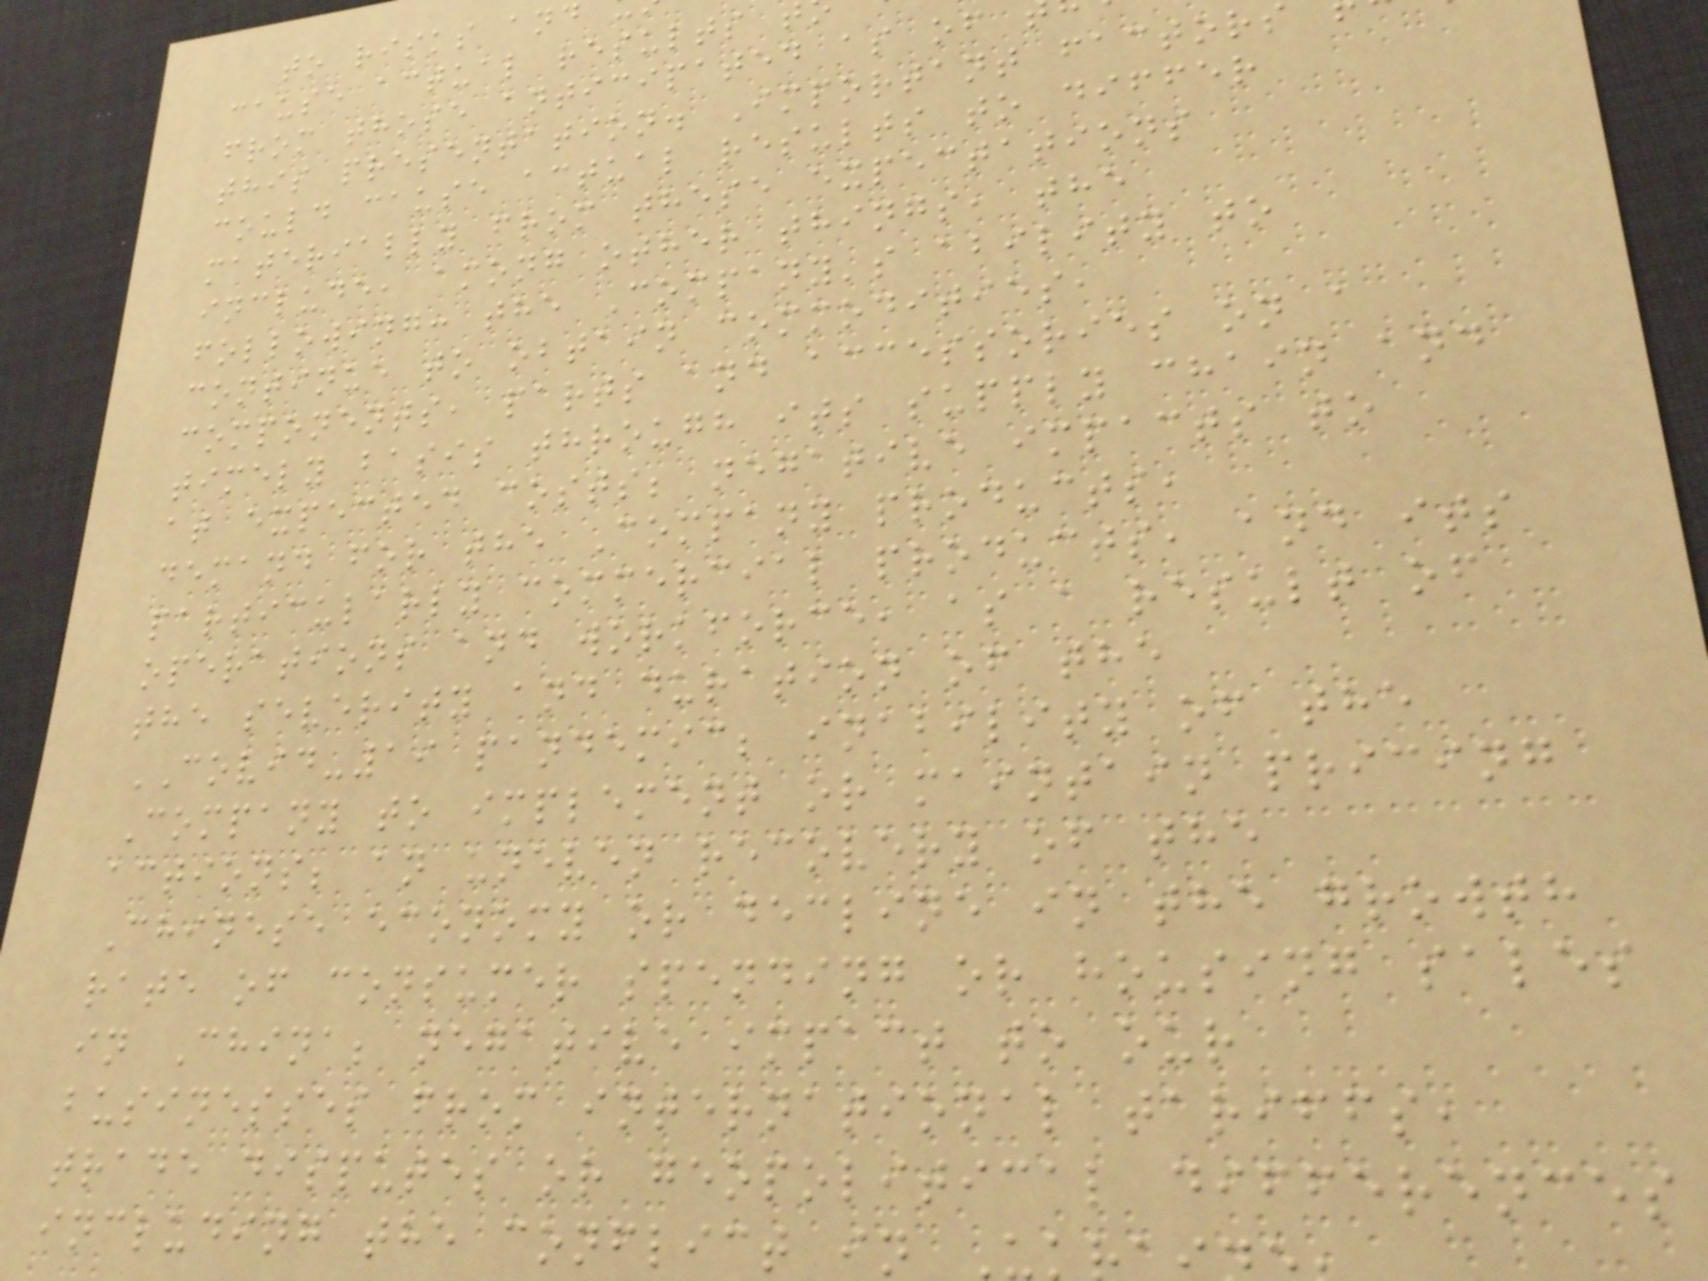to risks and
cause actual results t
from those anticipated as of
this presentation. Important factors
could cause actual results to differ
materially from these expectations
include, among other things, the
following: the Company's ability to
continue to obtain commodities,
components, parts and accessories on a
timely basis through its supply chain and
at expected costs; negative impacts to
demand for the Company products,
particularly commercial products, and its
operations and workforce, as a result of
the severity and duration of the
COVID-19 pandemic; inability of the
Company to implement or maintain pricing
actions; an uneven recovery of the
Chinese economy or decline in the growth
rate of consumer spending or housing sales
in China; negative impact to our
businesses from international tariffs,
trade disputes or geopolitical differences
including the conflict in
